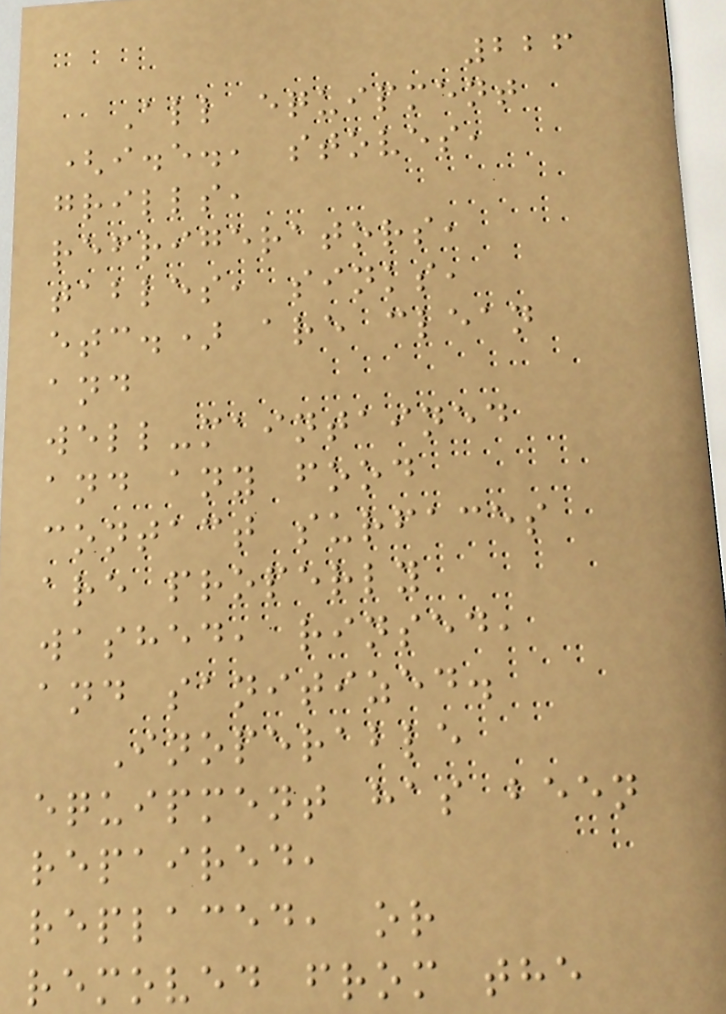226
All equipment
(i.e., stoves,
grills,
refrigerators,
tables, sinks,
etc.) are clean
and
well-maintained
and any food
contact surfaces
are properly
washed, rinsed,
and sanitized.
Inoperable
equipment has been
repaired,
replaced, or
removed from the
